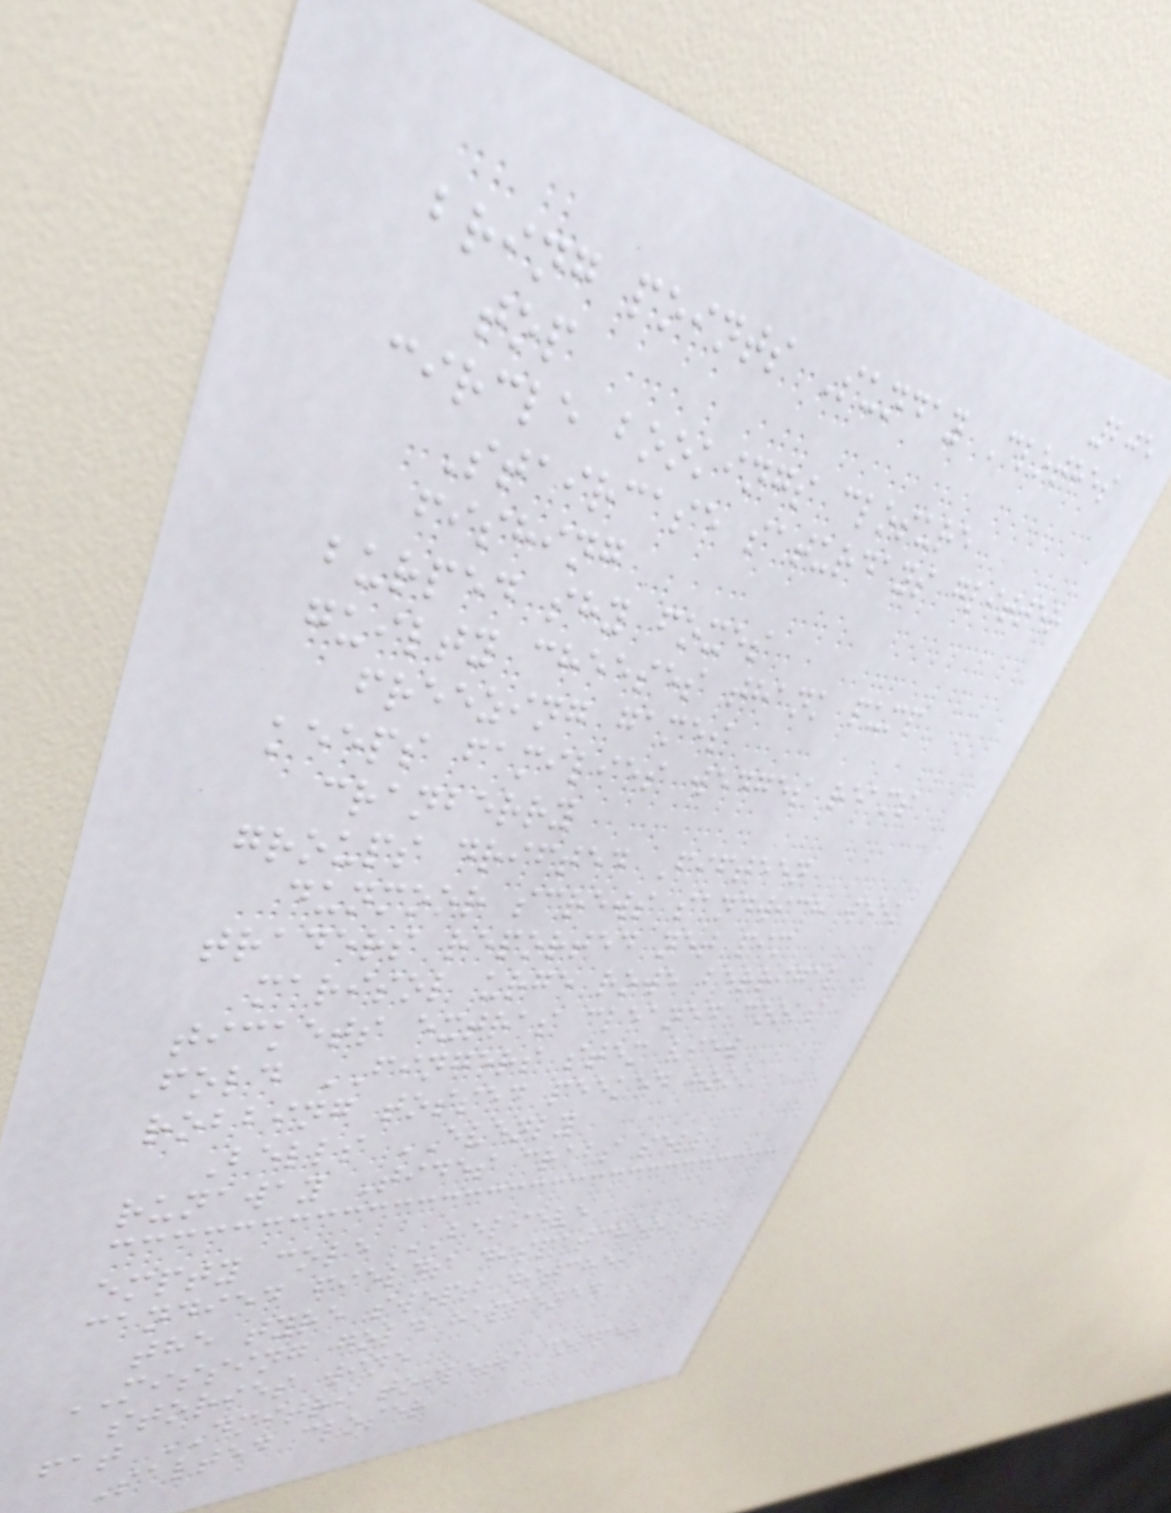205
bring points Sunday Clothes
top
circle bookings closure
Staircase saturdays glitter
fishing
burped shy foxes
guilty cheeses thank pump
freezing games
keeps families wedges reams
cranberry
groups drifted Fifteen
dunmoor screws sandwich week
traders reported net pim
marisol urge rowe berrigal
tickets extras cleaned cooks
fold FINGERS stem view
robbing tossed peeked hook
Bells EVENLY
runaway Tides crabs sell
empty cole BELIEVE
candied fields dispatcher all
the tyre swept ditches
MISSING gold happened
stories wine
fat DMITRI toilets copper
Salted closer
